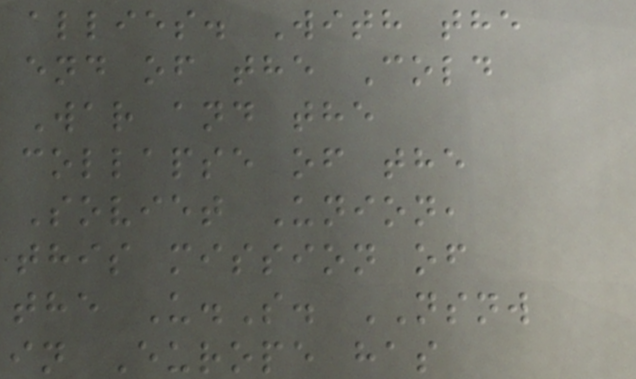allies. With the
end of the Cold
War and the
collapse of the
Soviet Union,
this mission of
the U.S. NSNW
in Europe has
